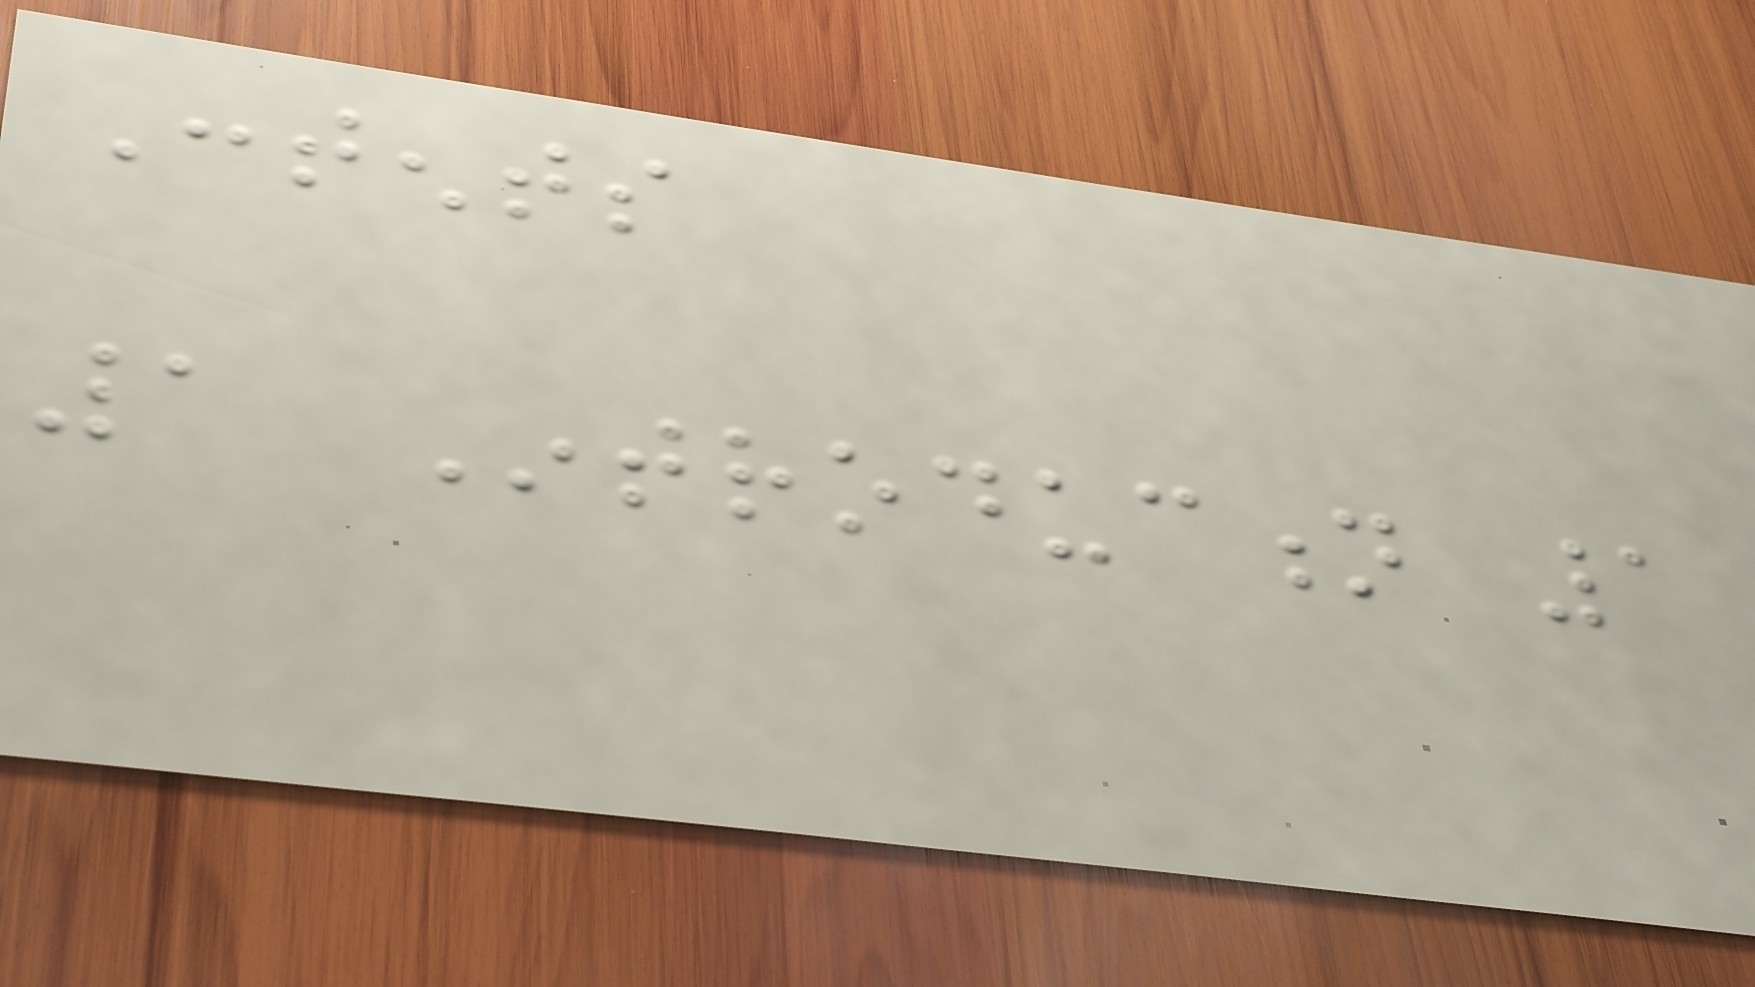Contents
1 Introduction 1
